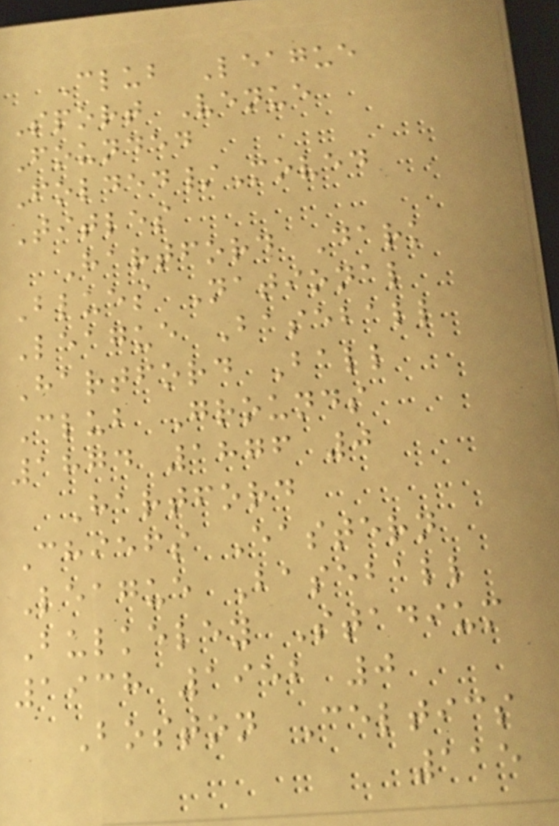Club League
Sport Venue
Founded
Folded/Moved
Titles
Hartford Dark
Blues National
League Baseball
Hartford Ball
Club Grounds
1874 1876 0
Hartford
Chiefs Eastern
League Baseball
Bulkeley Stadium
1938 1952 0
Boston Celtics
115
